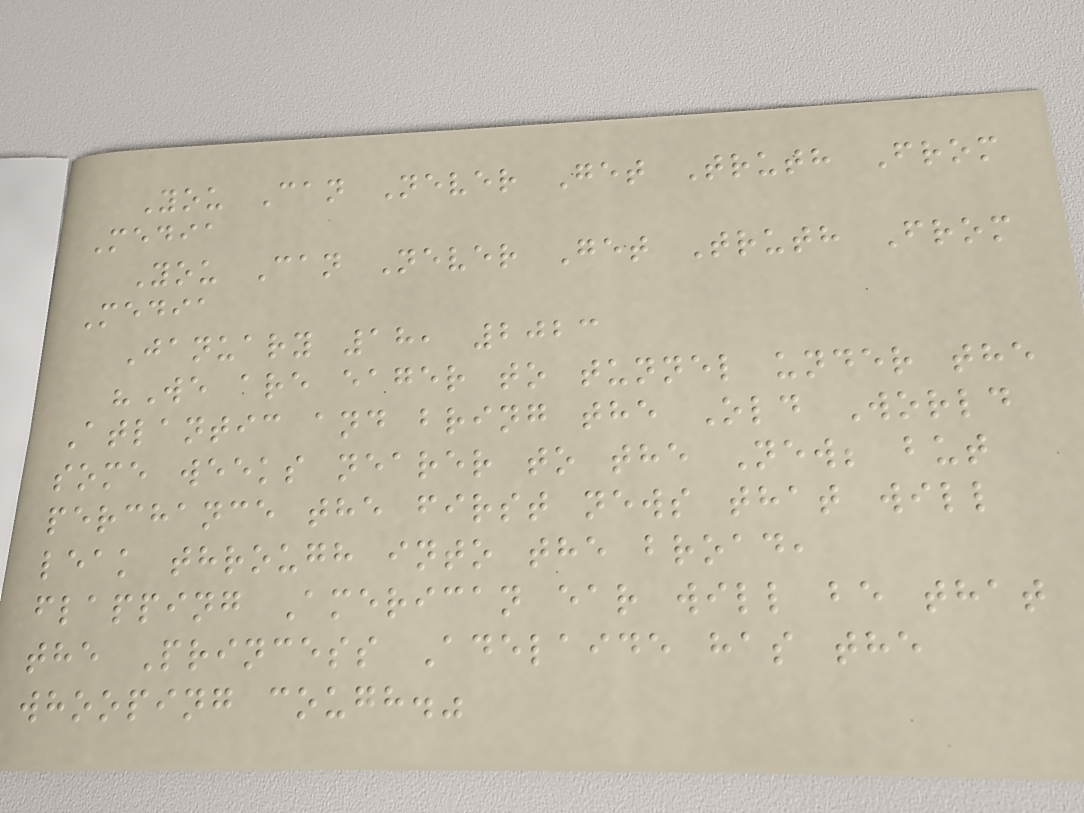You Can Never Get Truth From
Media
You Can Never Get Truth From
Media
January 18, 2023
"We are eager to tunnel under the
Atlantic and bring the Old World
some weeks nearer to the New; but
perchance the first news that will
leak through into the broad,
flapping American ear will be that
the Princess Adelaide has the
whooping cough."
